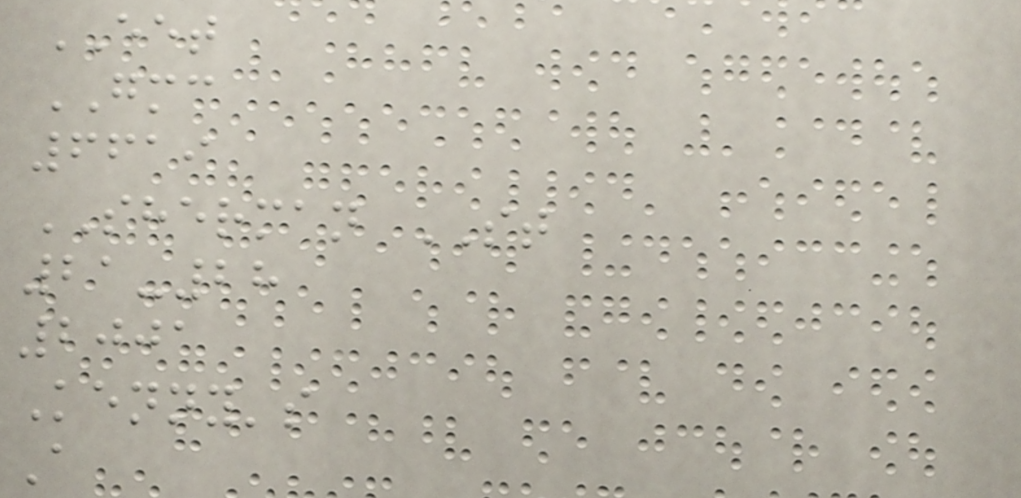EET
GMC
6619
SHERMAN ST
21-28
2001
Kenny's
A
